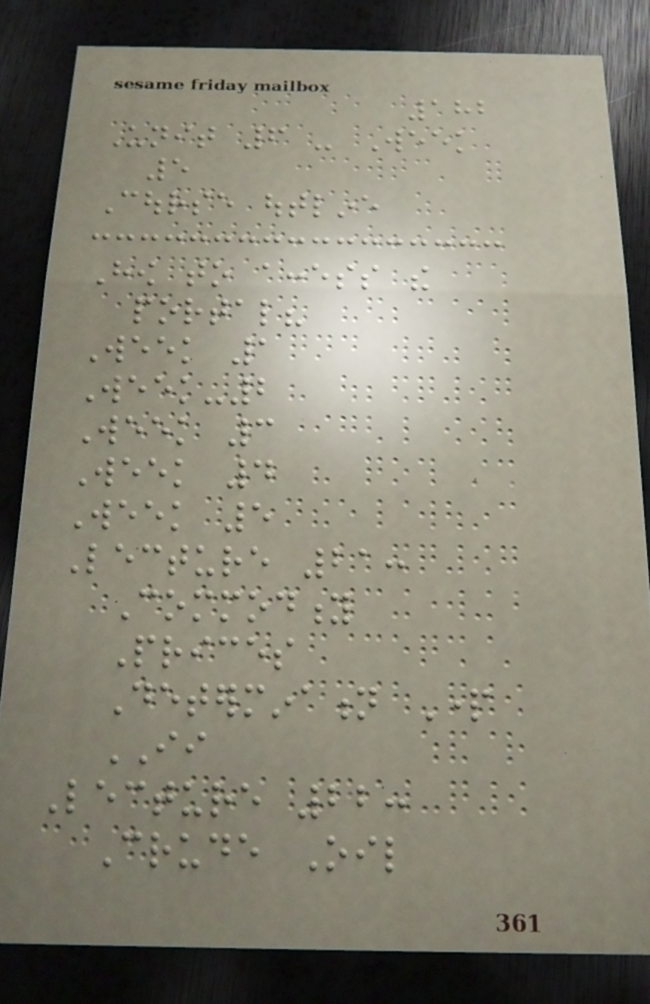182
Unit 6 - Week
5
Course outline
How to access the
portal?
Week 1
Week-2
Week 3
Week 4
Week 5
Lecture 21:
Commodity
Prices
Determination Part
II
Lecture 22:
Crude Oil
